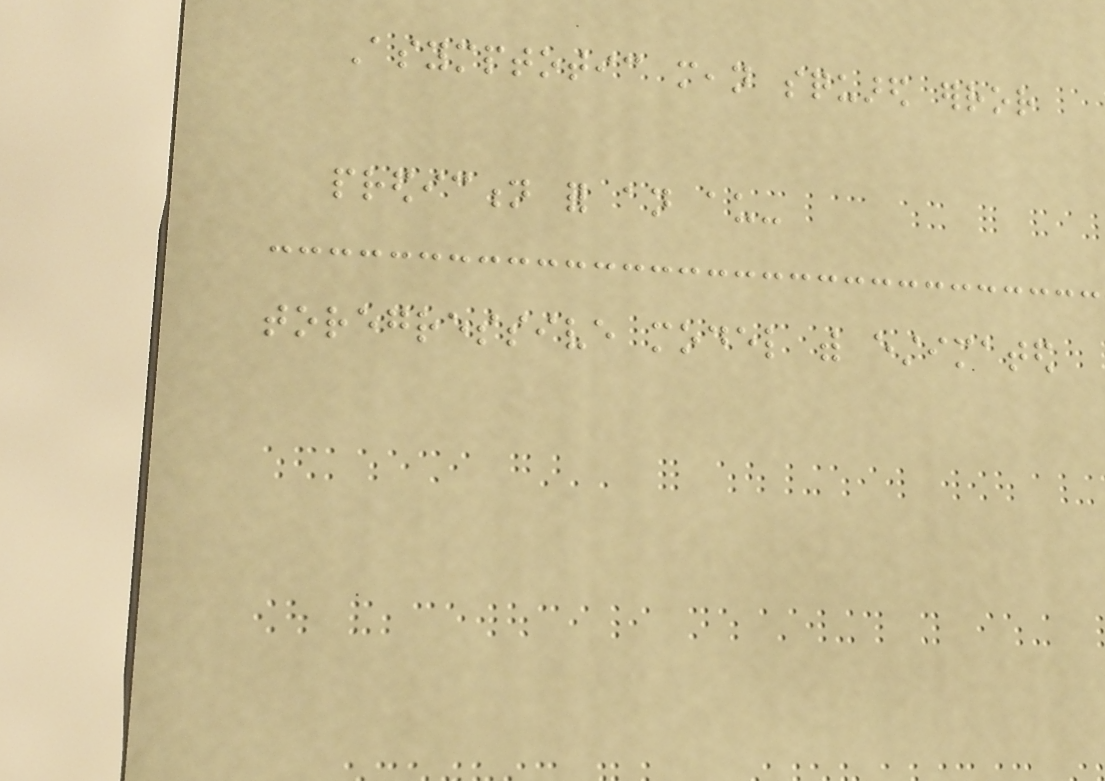Asymptotic mean squared error
prediction for an au-
toregressive model with estimated
